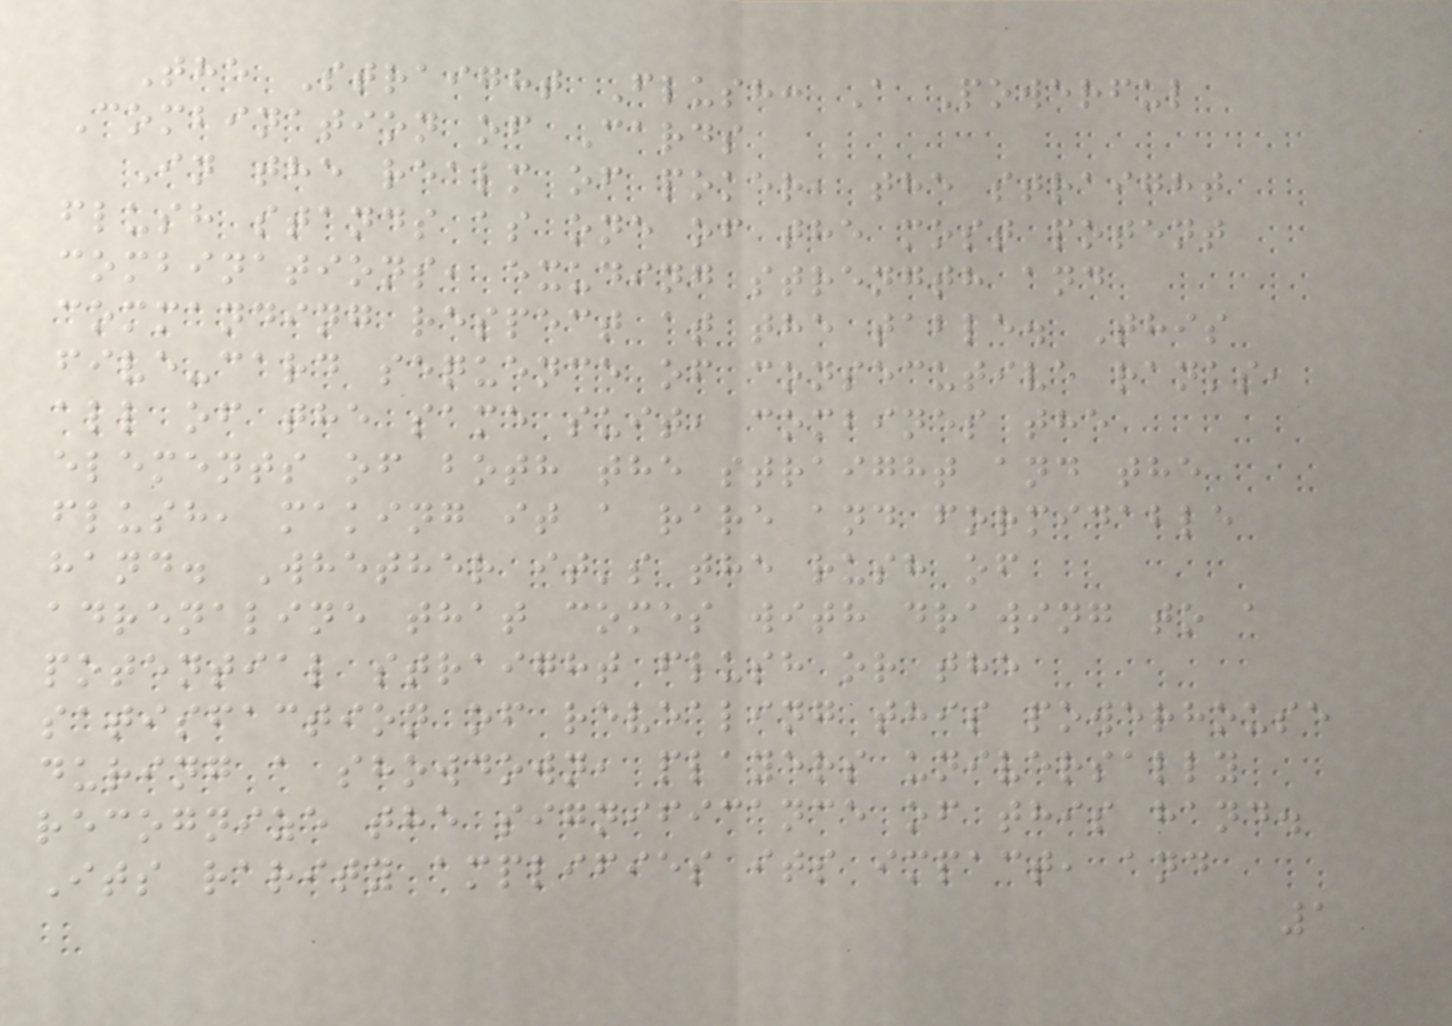The Straight Flush: A Powerful
Combination of Cards
In the realm of poker, the straight
flush stands as one of the most potent
combinations, exuding strength and
commanding respect at the table. This
five-card sequence of consecutive ranks,
all of the same suit, combines the
elements of both the straight and the
flush, making it a rare and formidable
hand. Whether it's the rush of
adrenaline that comes with drawing to a
potential straight flush or the
satisfaction of revealing this powerhouse
during a showdown, players universally
recognize the significance of this hand.
Its rarity amplifies its impact, and
1
